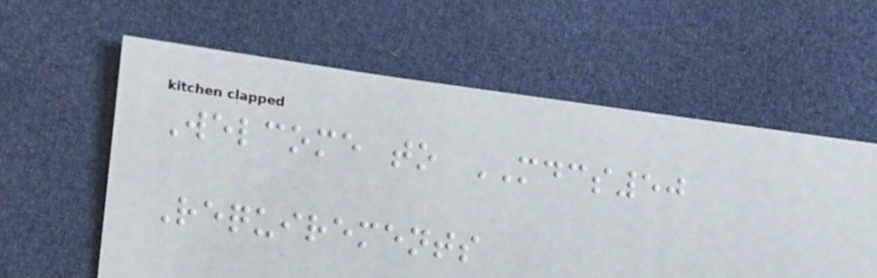Welcome to MDCS50
Requirements
